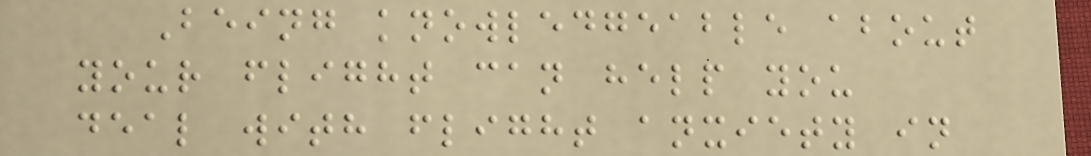Being knowledgeable about
your flight can help you
deal with flight anxiety in
